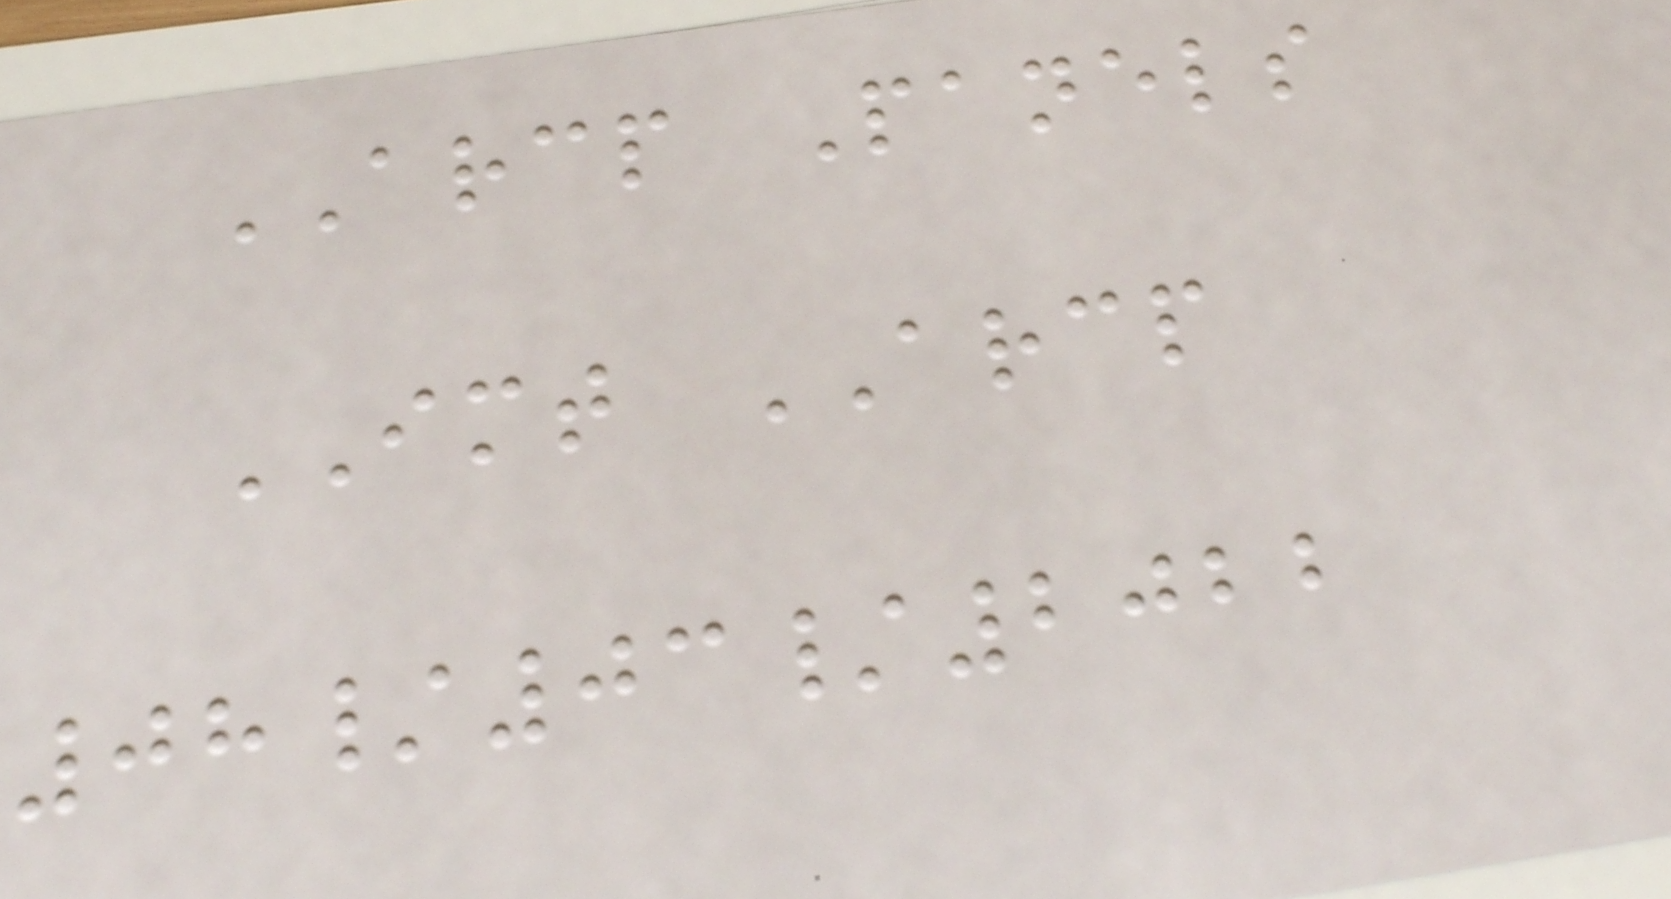ARCP Panels
IMT ARCP
08/03/2022
